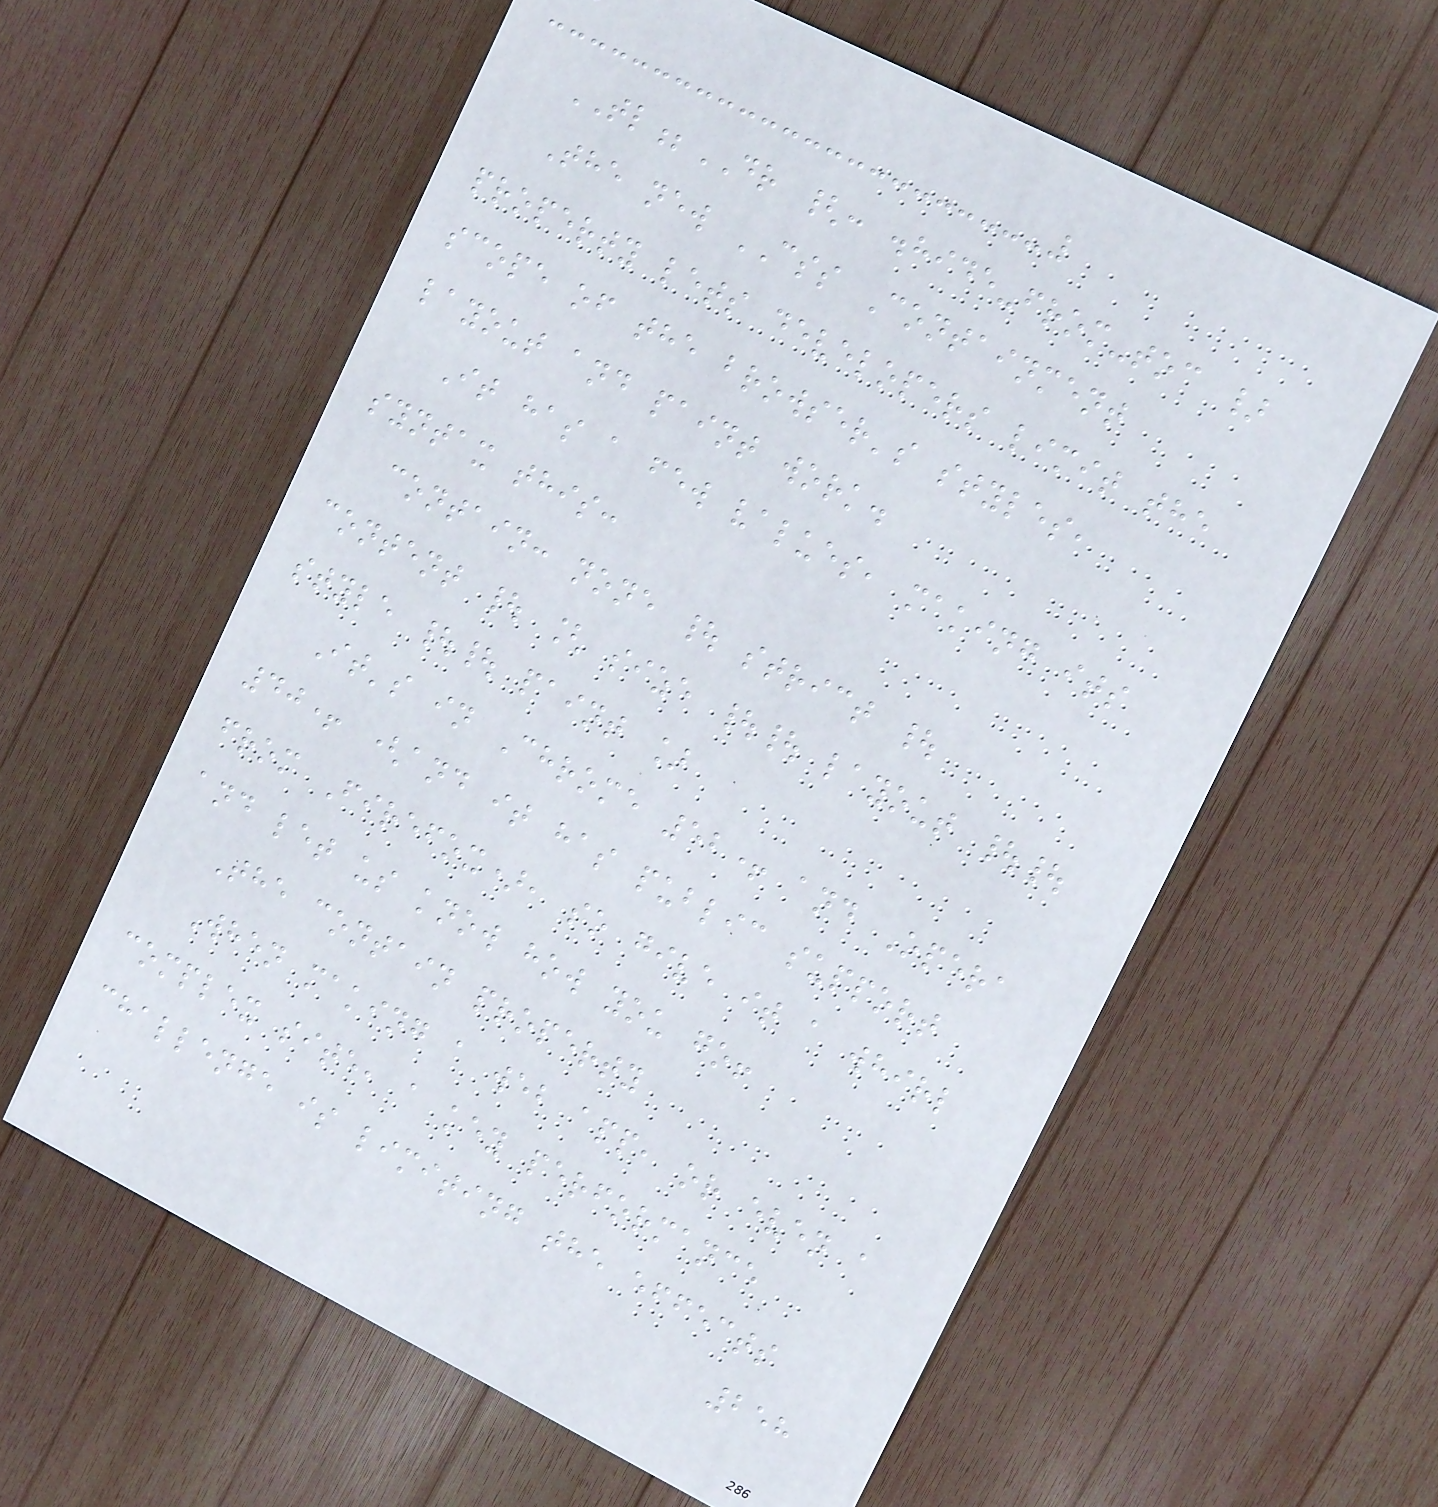TL;DR {: .hide-from-toc }
The new CSS Containment
property lets developers limit the
scope of the browser's styles,
layout and paint work.
It has a few values, making its
syntax this:
contain: none | strict |
content | [ size || layout ||
style || paint ]
It's in Chrome 52+ and Opera
40+ (and it has public support
from Firefox), so give it a whirl
and let us know how you go!
The contain property
When making a web app, or even a
complex site, a key performance
challenge is limiting the effects
258
